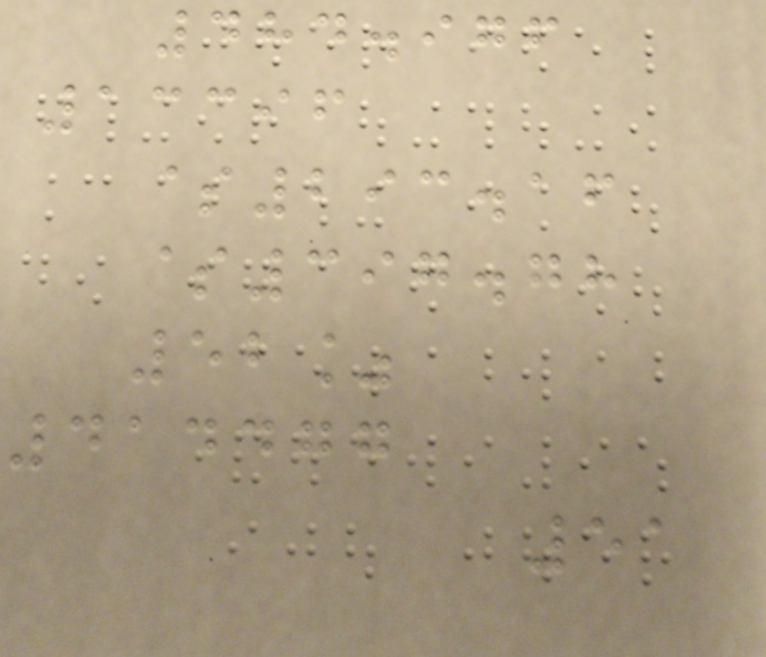484.976
13396
$293.16
$397.78
52%
414477
51
